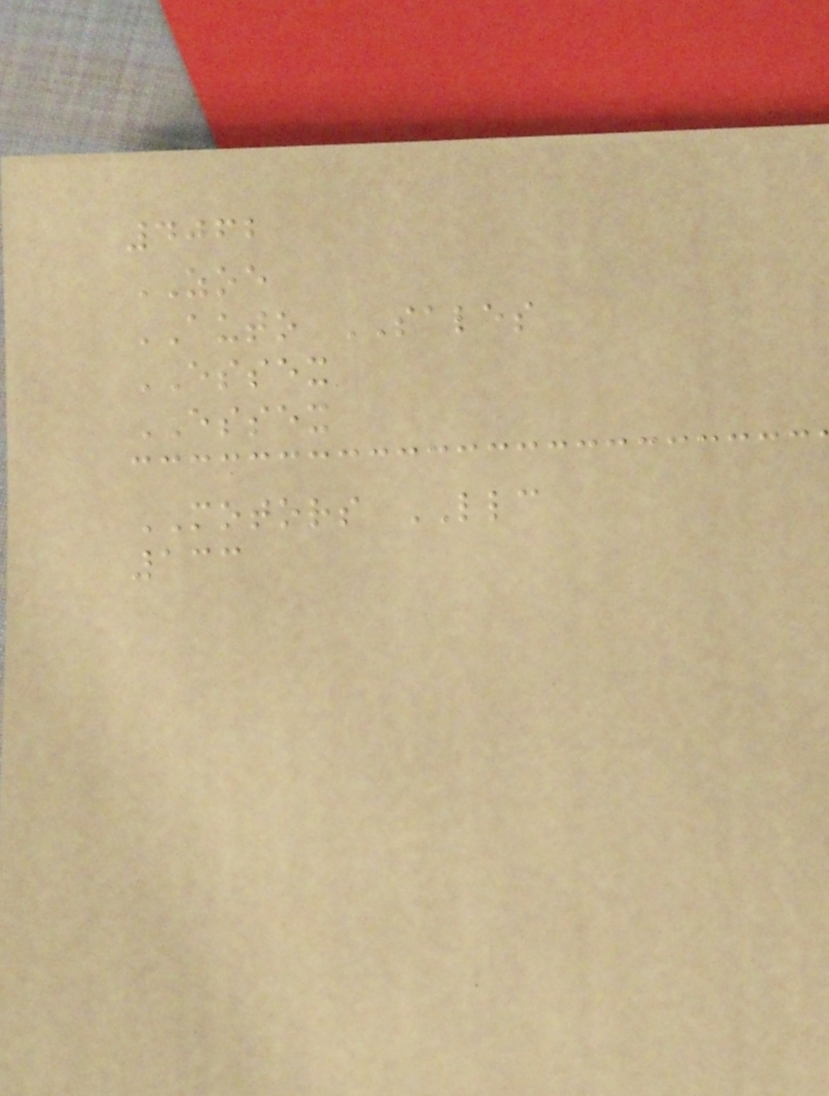4062
ZOE
AUTO SALES
ESSEX
ESSEX
MOTORS LLC
133
